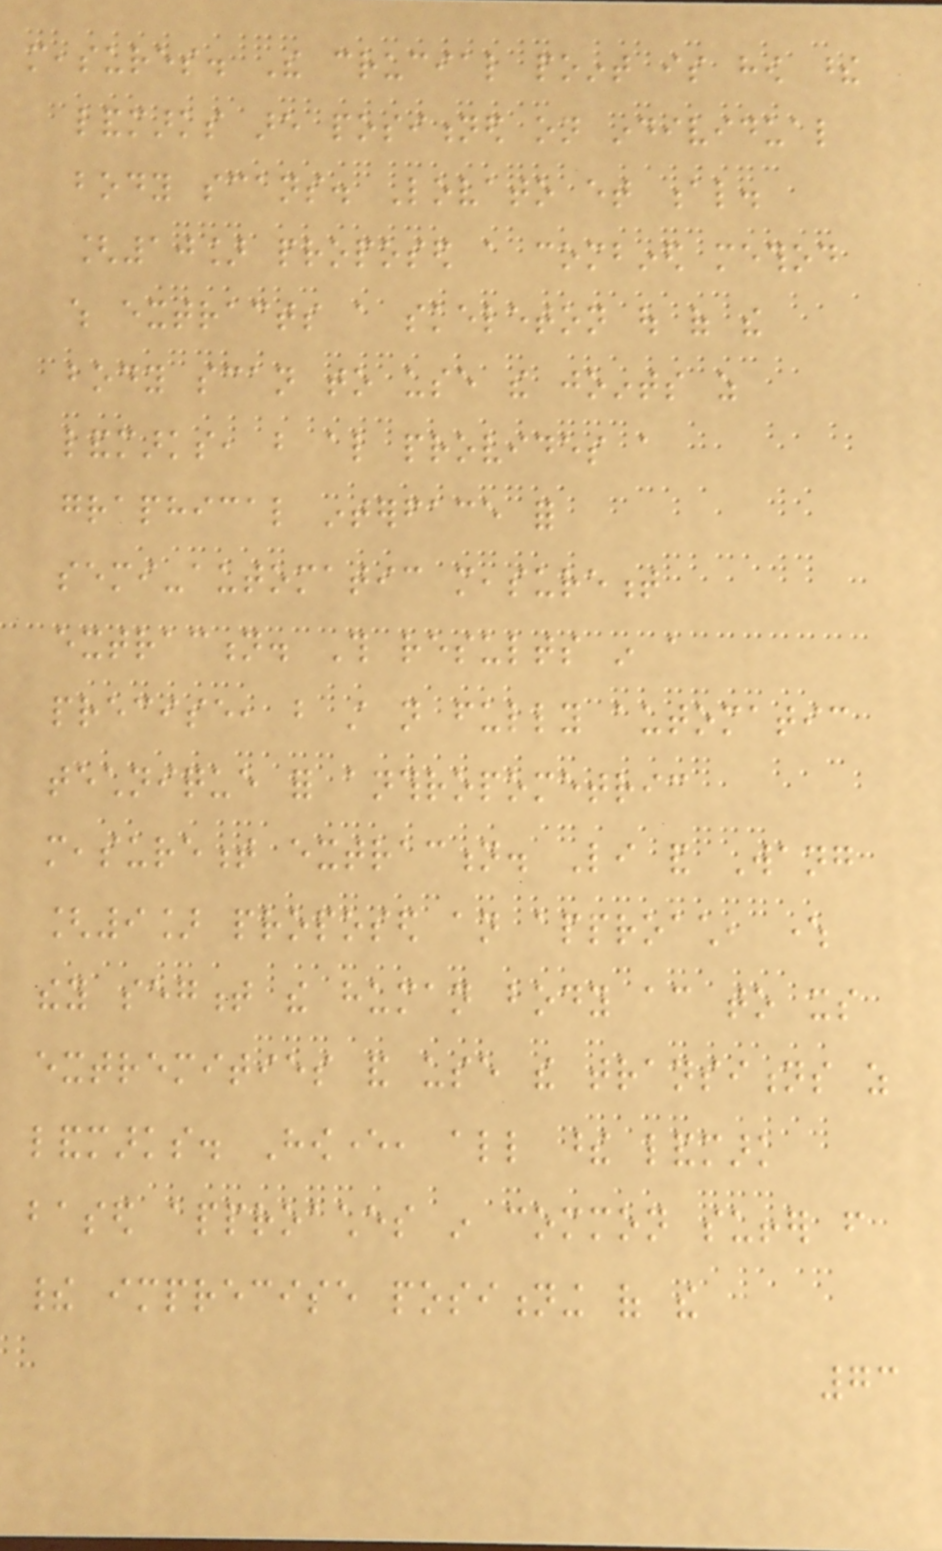measures. The crucial point is how these
landmarks are positioned on individual
body scans. Lovato et al.
[10] proposed a combined method
which extracts a skeleton out of the
body scan to use the joints as
landmarks, but also provides a
graphical interface for
semi-automatic measurement
extraction. This results in a
precise, but still not fully automatic
technique for anthropometric
measurement extraction. Li and Wang
[9] proposed an approach, where
they segment the human body according to its
extremities and use the transitions as
landmarks. However, all these landmark
based approaches in common suffer from
their imprecise positioning of the
73
